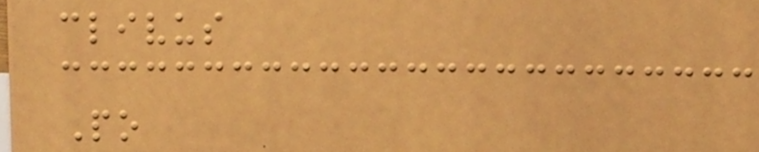clivus
Po
